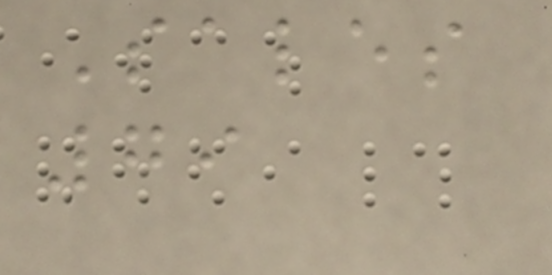Sales
79
